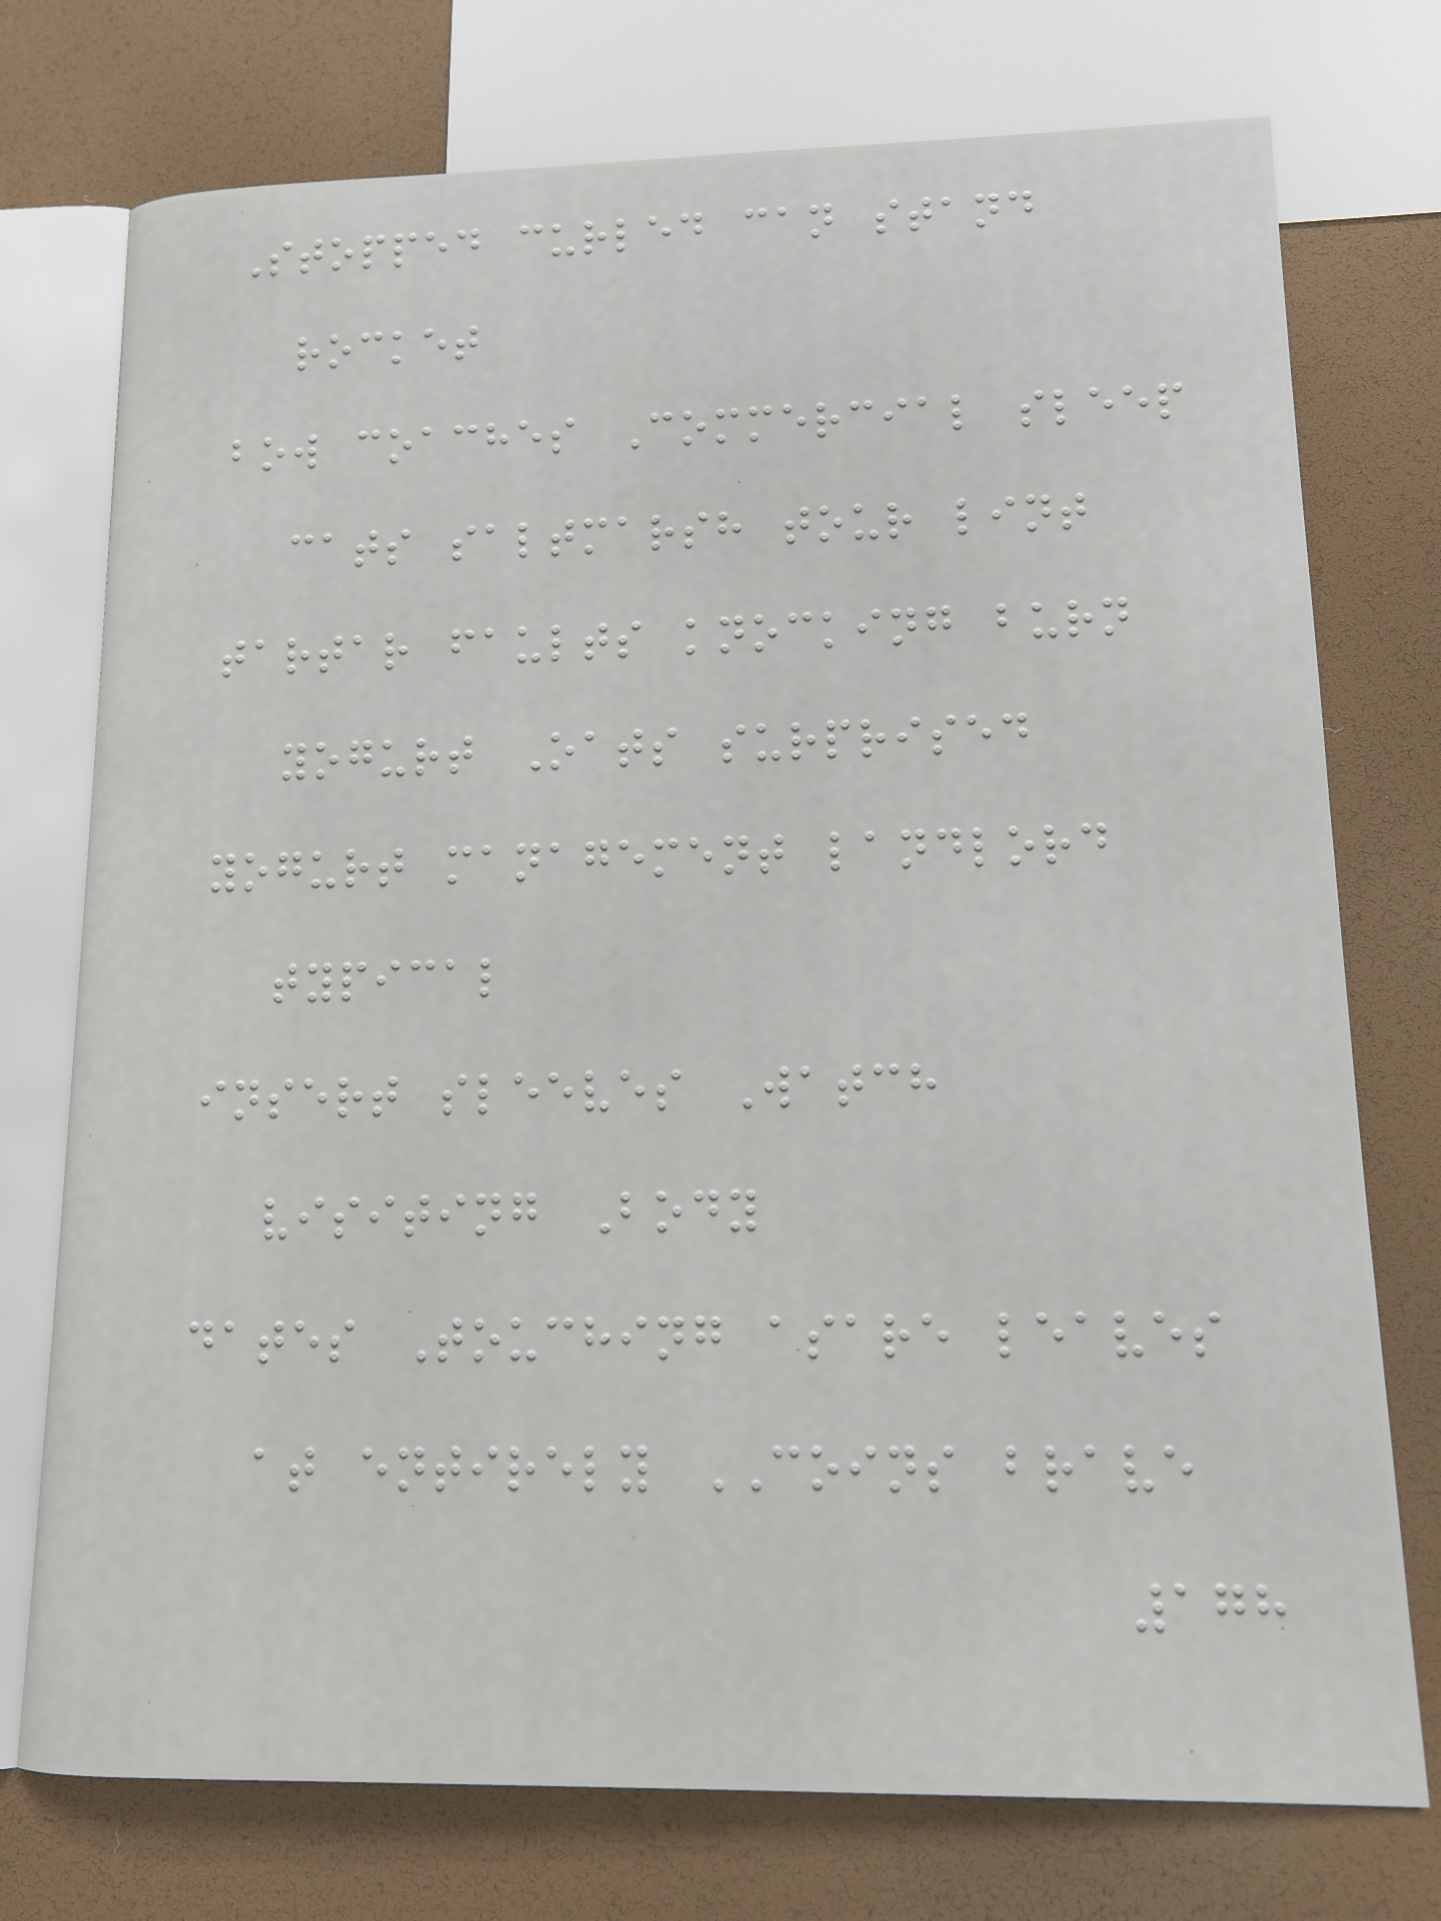Stopped curled can stand
rocket
bow coaches Commercial sleep
cats saltmarsh tour lint
tartar faults knocking burn
yogurt Oats surprised
yogurt management landlord
typical
insert sleeves Watch
visiting Body
dates Touching asare leaves
at entirely COINS brave
178
